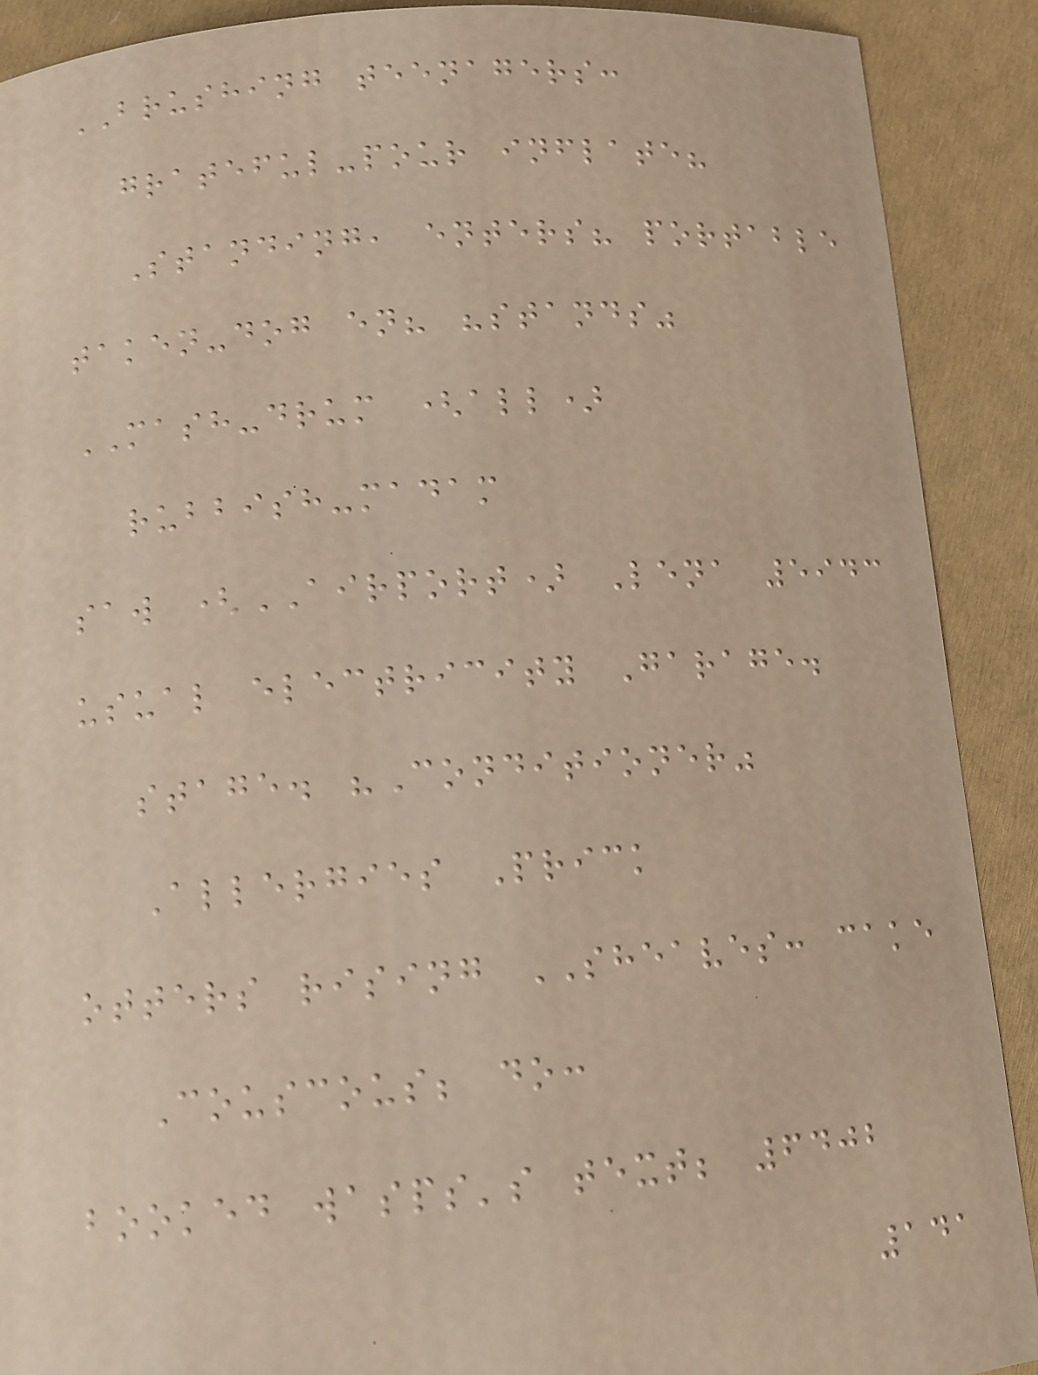BRUSHING teenagers:
grateful-pour inflate?
Standing, enters? portable
taken-dog en? "stands"
MASH-drum (all)
rubbish-madam
saw (AIRPORT) Lena 5943
usual electricity Garage.
stage. "Conditioner"
Allergies Prick
otters rising SHEAVES: cake
Couscous; do:
booked wasps's text; 6402
141
